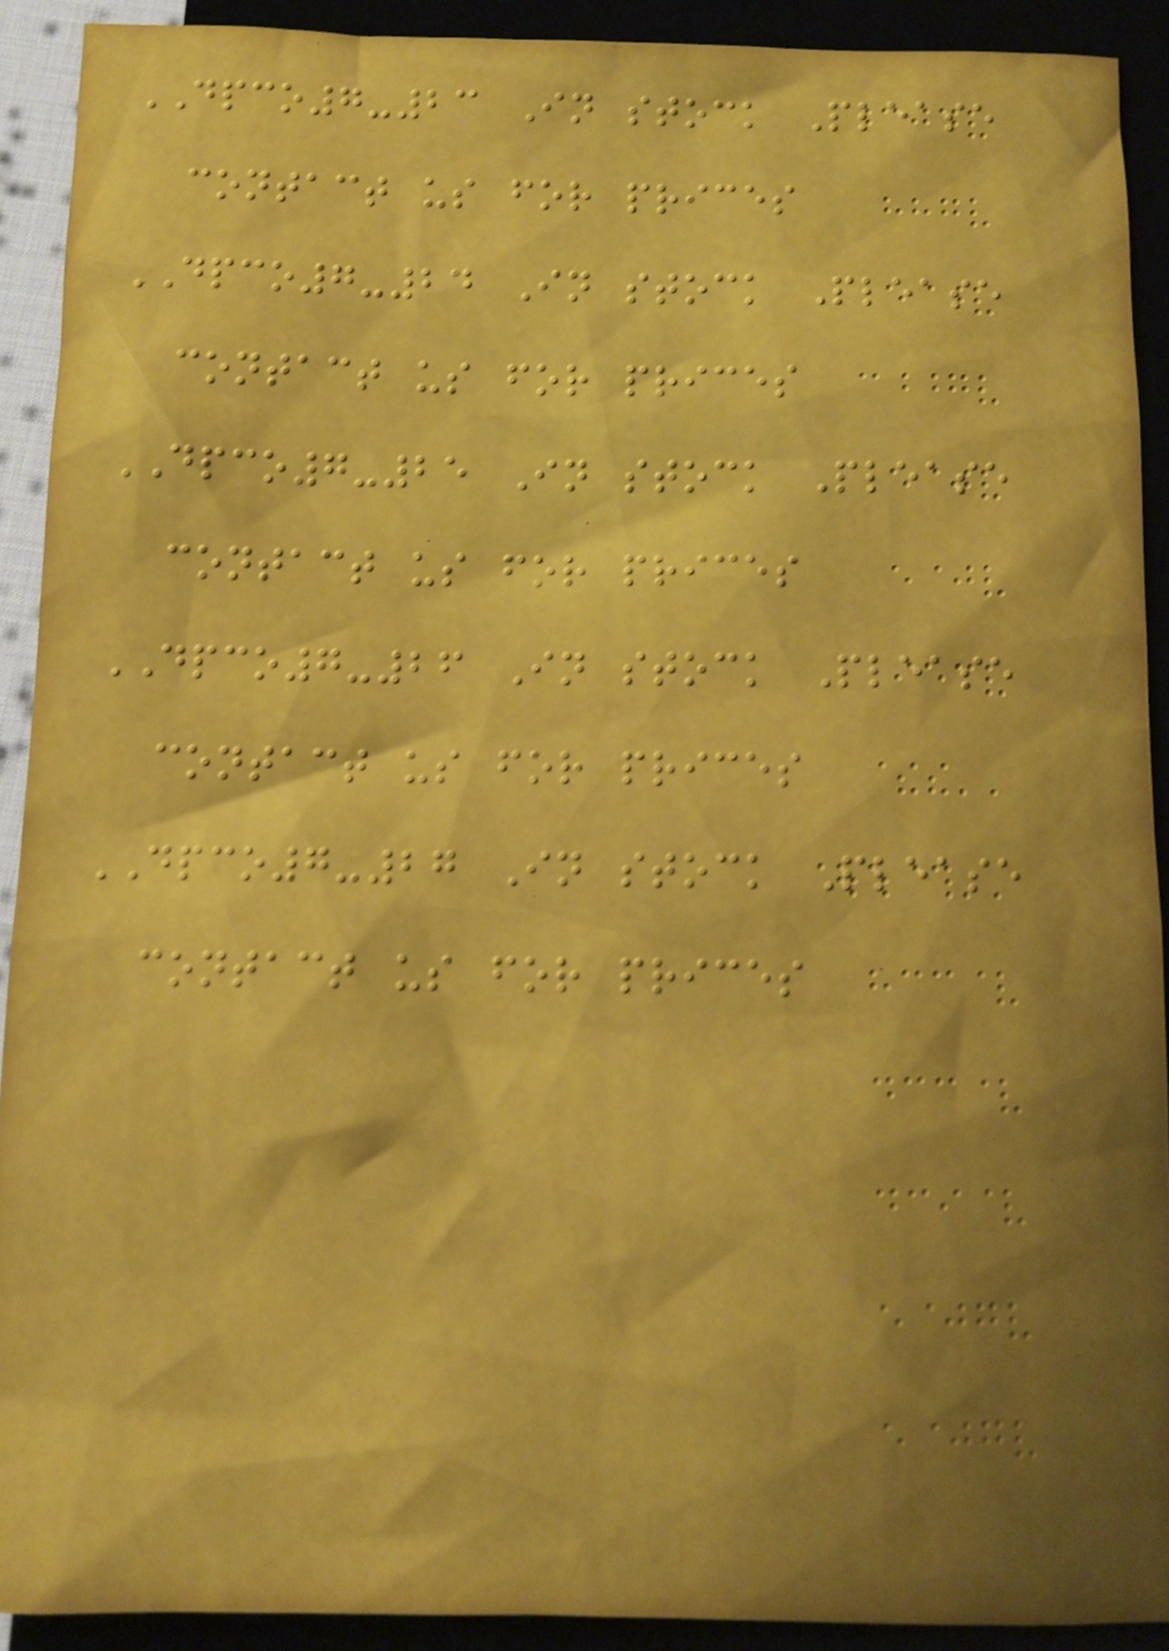DPCO7-23 In stock Please
contact us for prices
DPCO7-24 In stock Please
contact us for prices
DPCO7-25 In stock Please
contact us for prices
DPCO7-26 In stock Please
contact us for prices
DPCO7-27 In stock Please
contact us for prices
